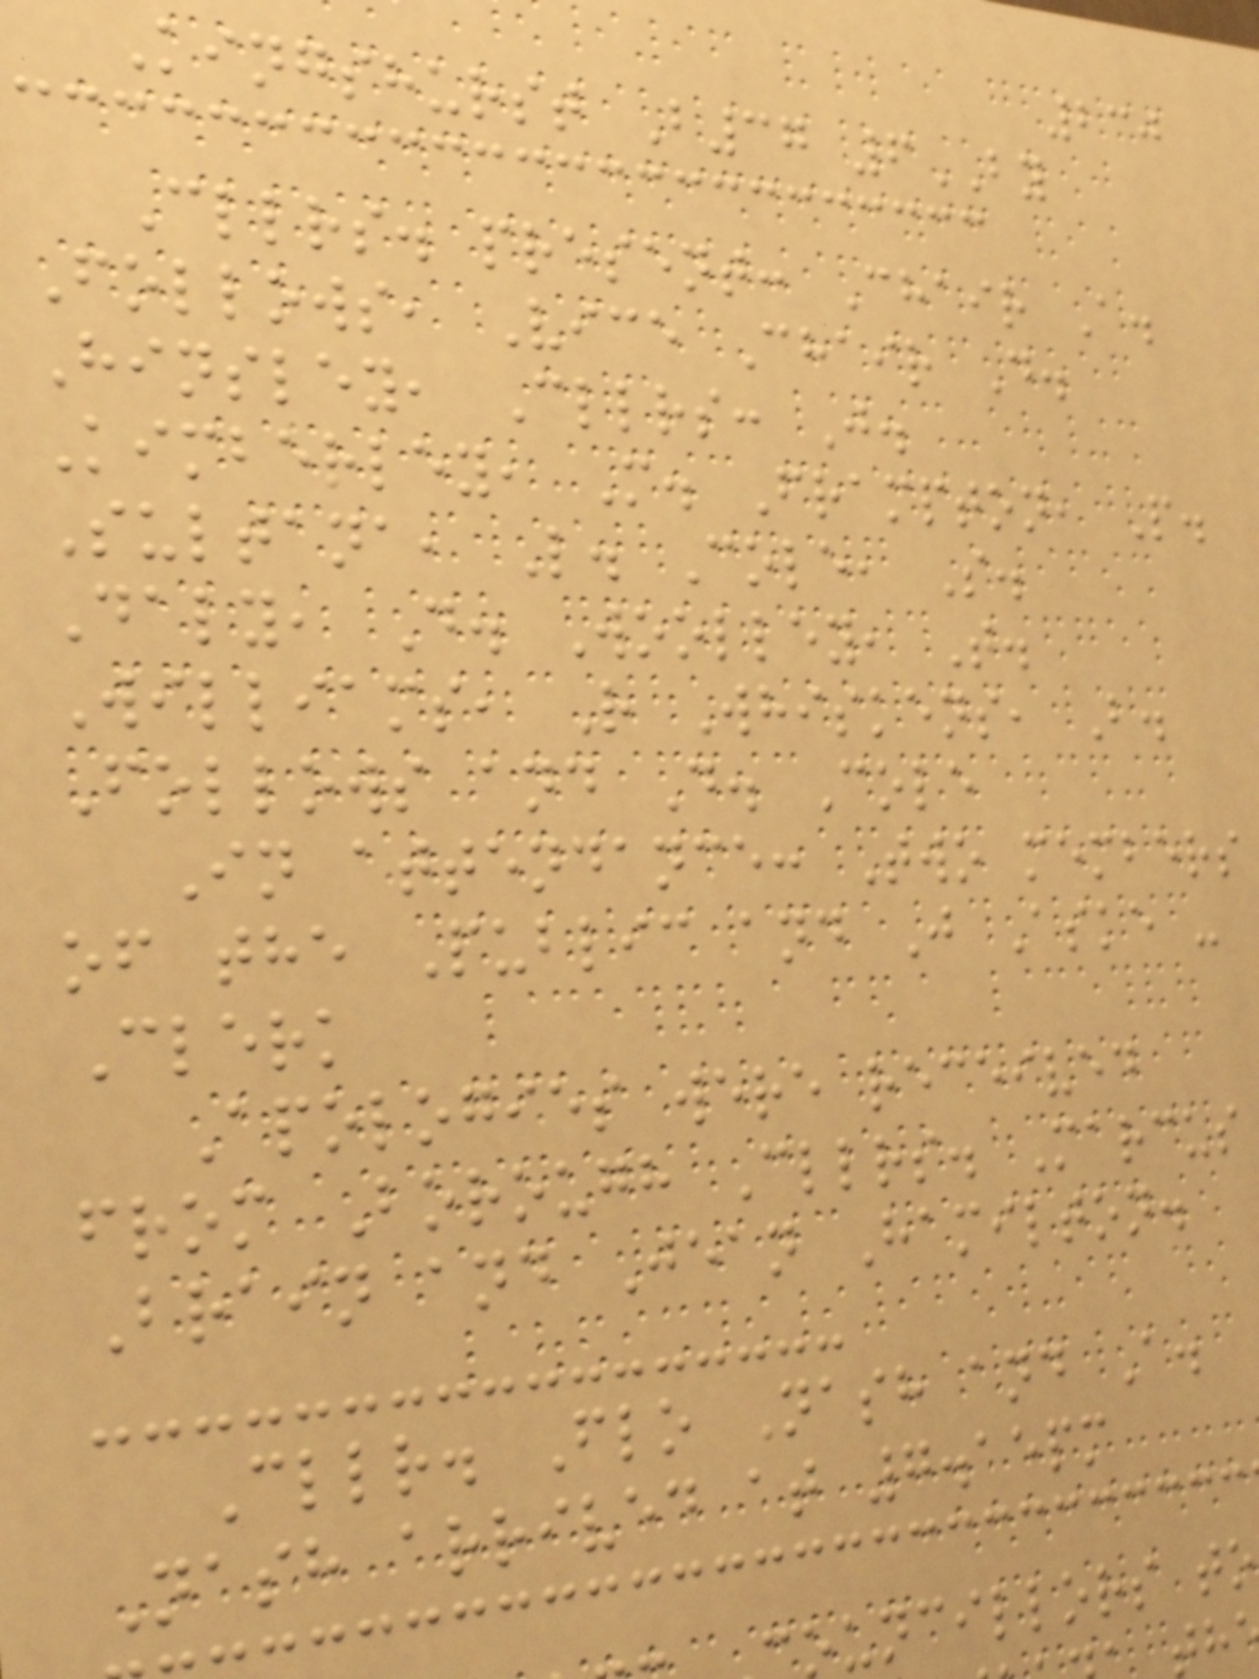230
Kingshurst B37 6BY
Cllrs. present: Chair A.
Follows, Vice Chair D.
Hinsley, Cllrs: J.
Kimberley, M. Frampton, P.
Sultana, L. Cole, S.
Daly, D. Woolley, T.
Williams, R Whiskens, B.
Follows and D. Cole
In attendance: Two members
of the Public and J Aske -
Clerk
Apologies were received
from Borough Cllrs. Marcus
Brain and Jean Hamilton.
Cllr. Flo Nash and A.
Nash arrived at 7.15pm
ouncillors to
